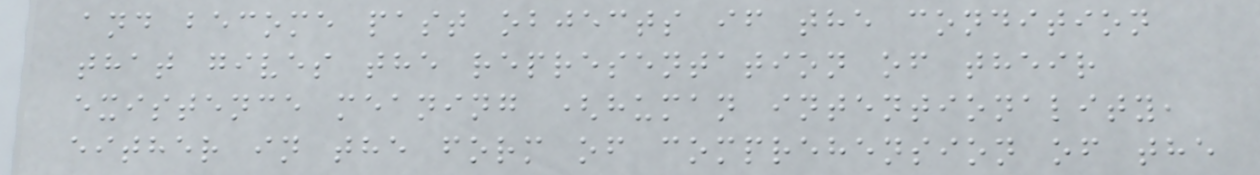and become past objects if the condition
that gives the representation of their
existence meaning (human intentionality,
either in the form of comprehension of the
